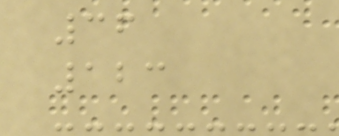36
123
